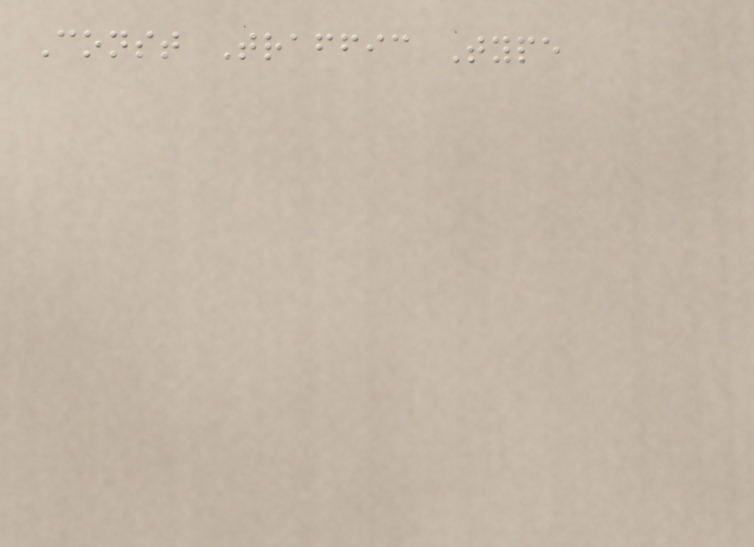Const Traffic Type
